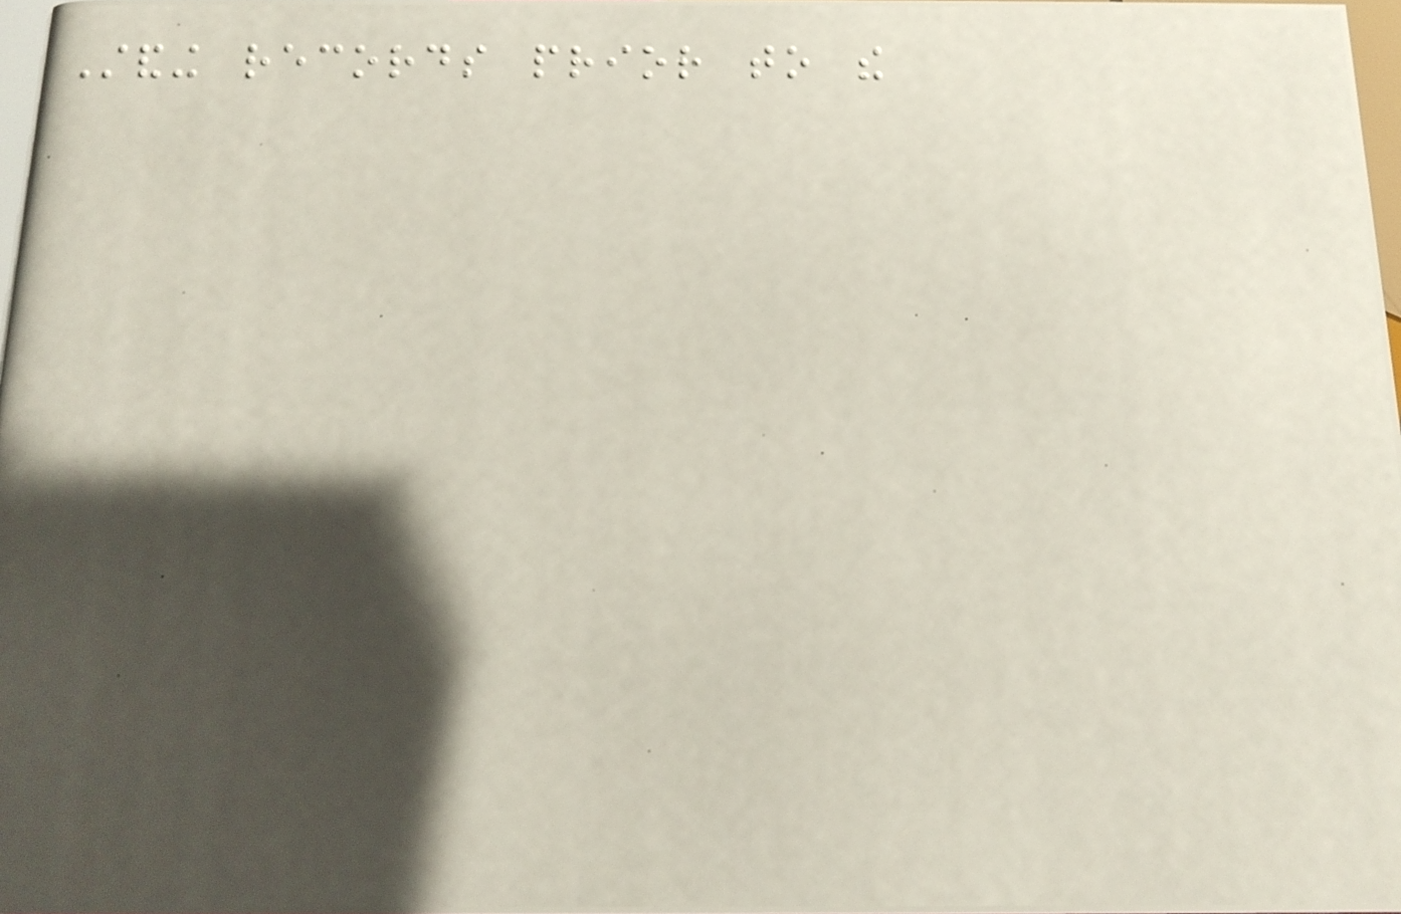Standing records prior to the
